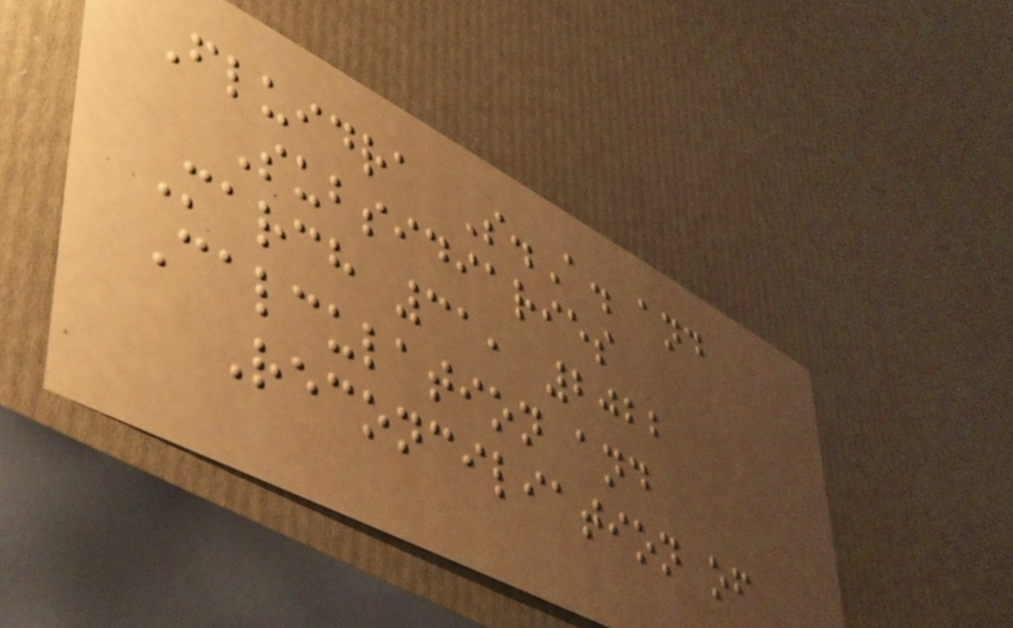Fluidra S.A. and
Subsidiaries
March 31, 2022
Calculation and
Reconciliation of
